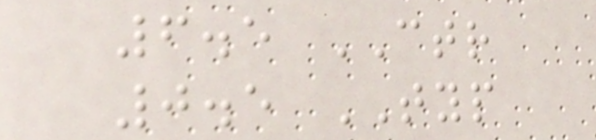6.5 CTR
0.5 TYP
